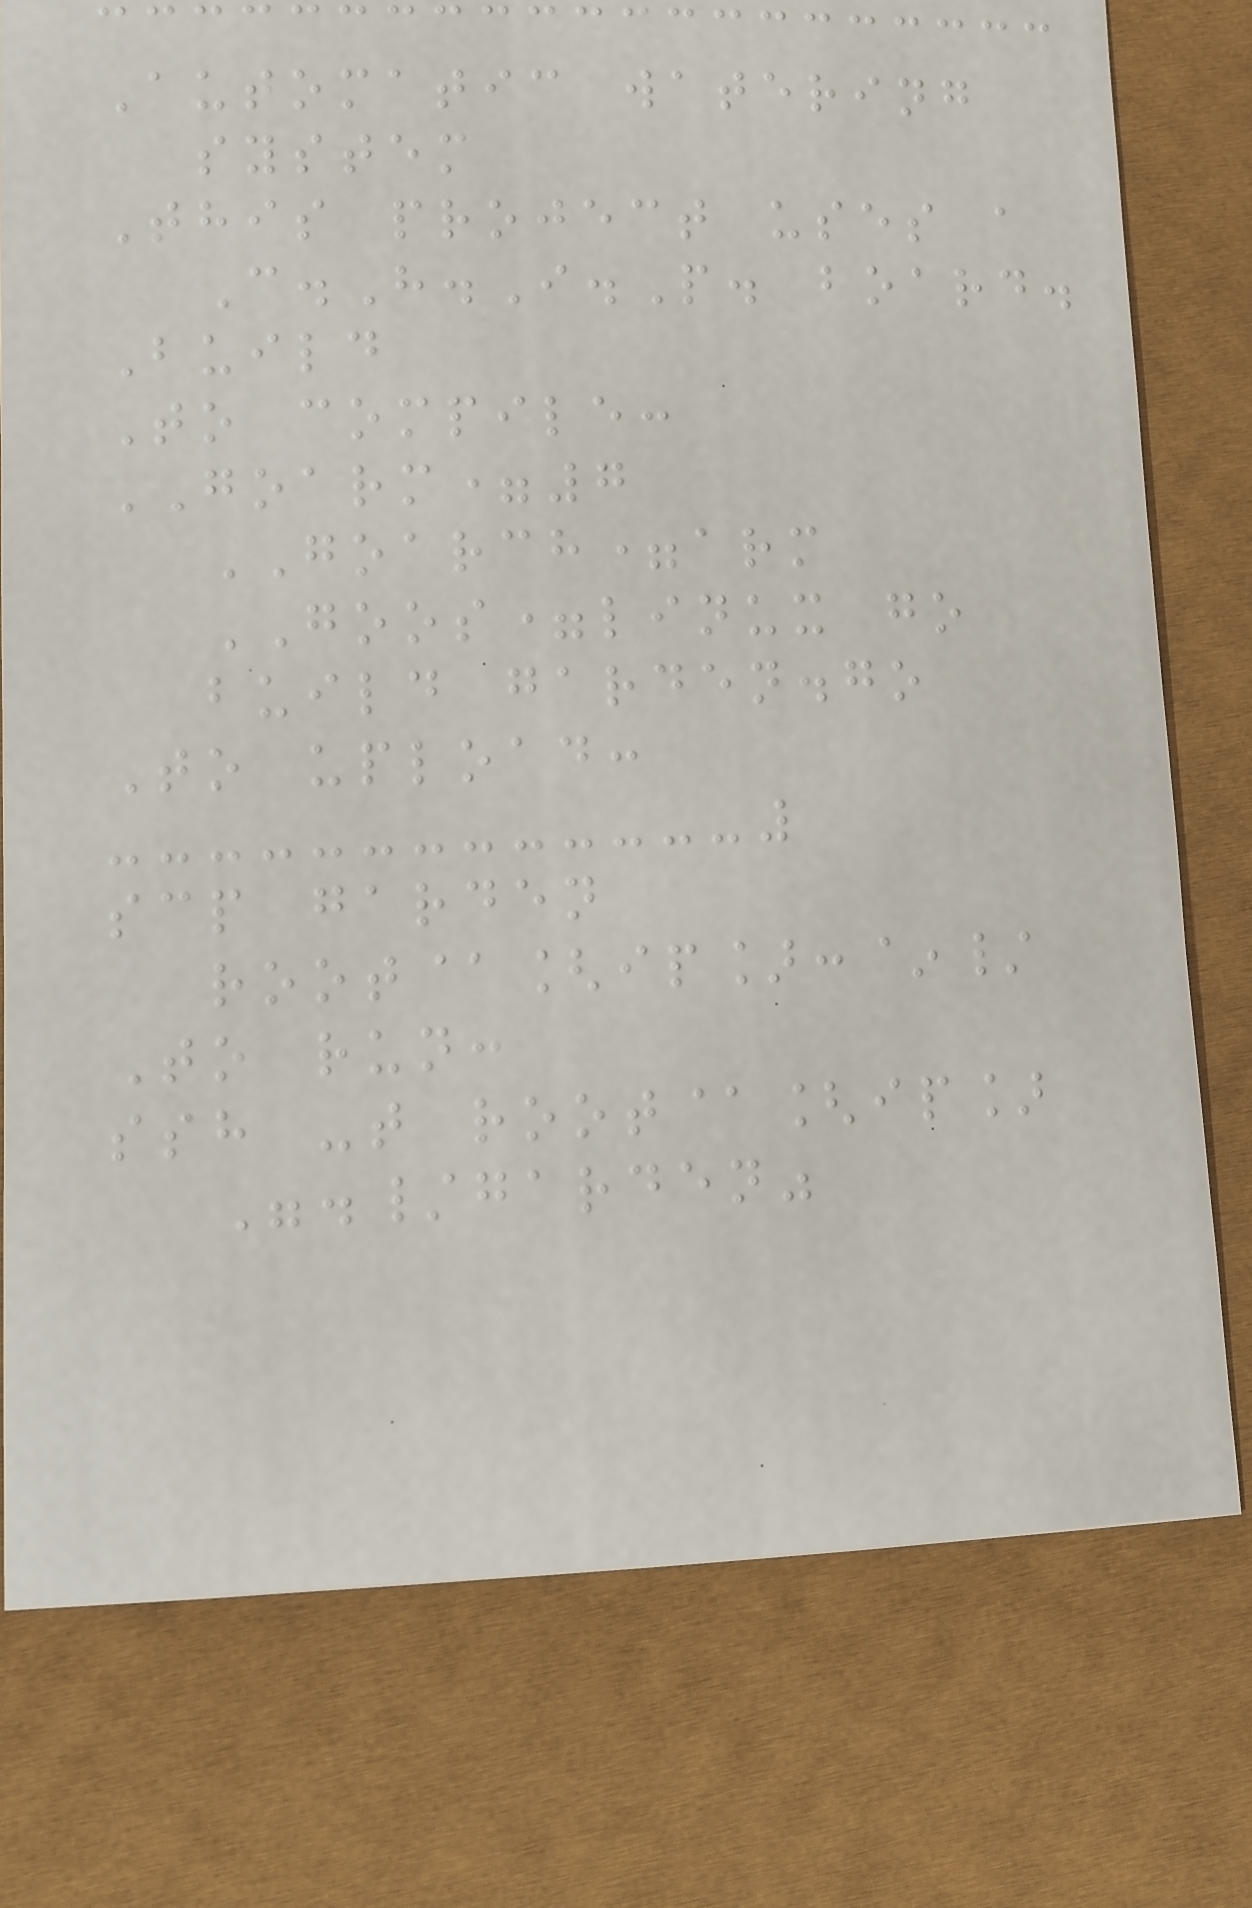Automatic watering
system
This project uses a
C.H.I.P. board.
Build
To compile:
GOARM=7
GOARCH=arm
GOOS=linux go
build garden.go
To upload:
scp garden
root@[ip]:~/
To run:
ssh -t root@[ip]
"./garden"
